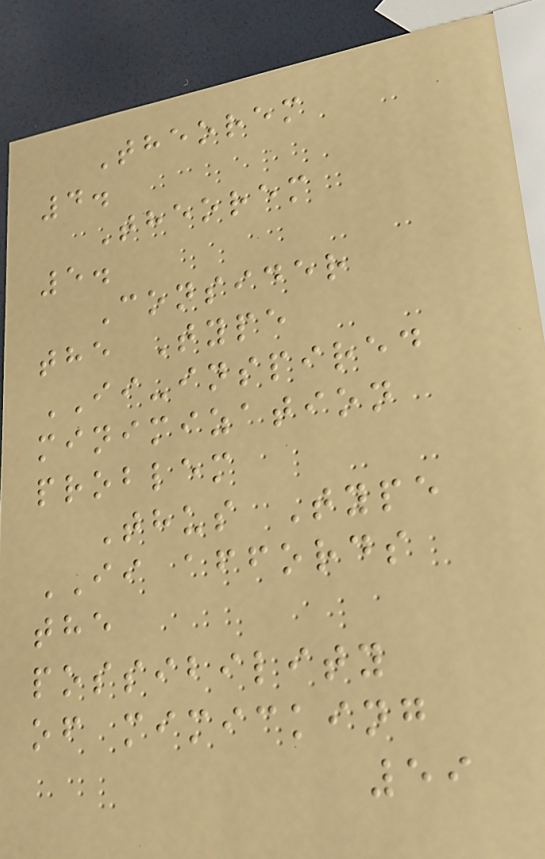Theorem
4.
Theorem
5.
Consider
the Type
II-inspired
minimization
problem
Thus Type
II affords
the
possibility
of mimicking
59
